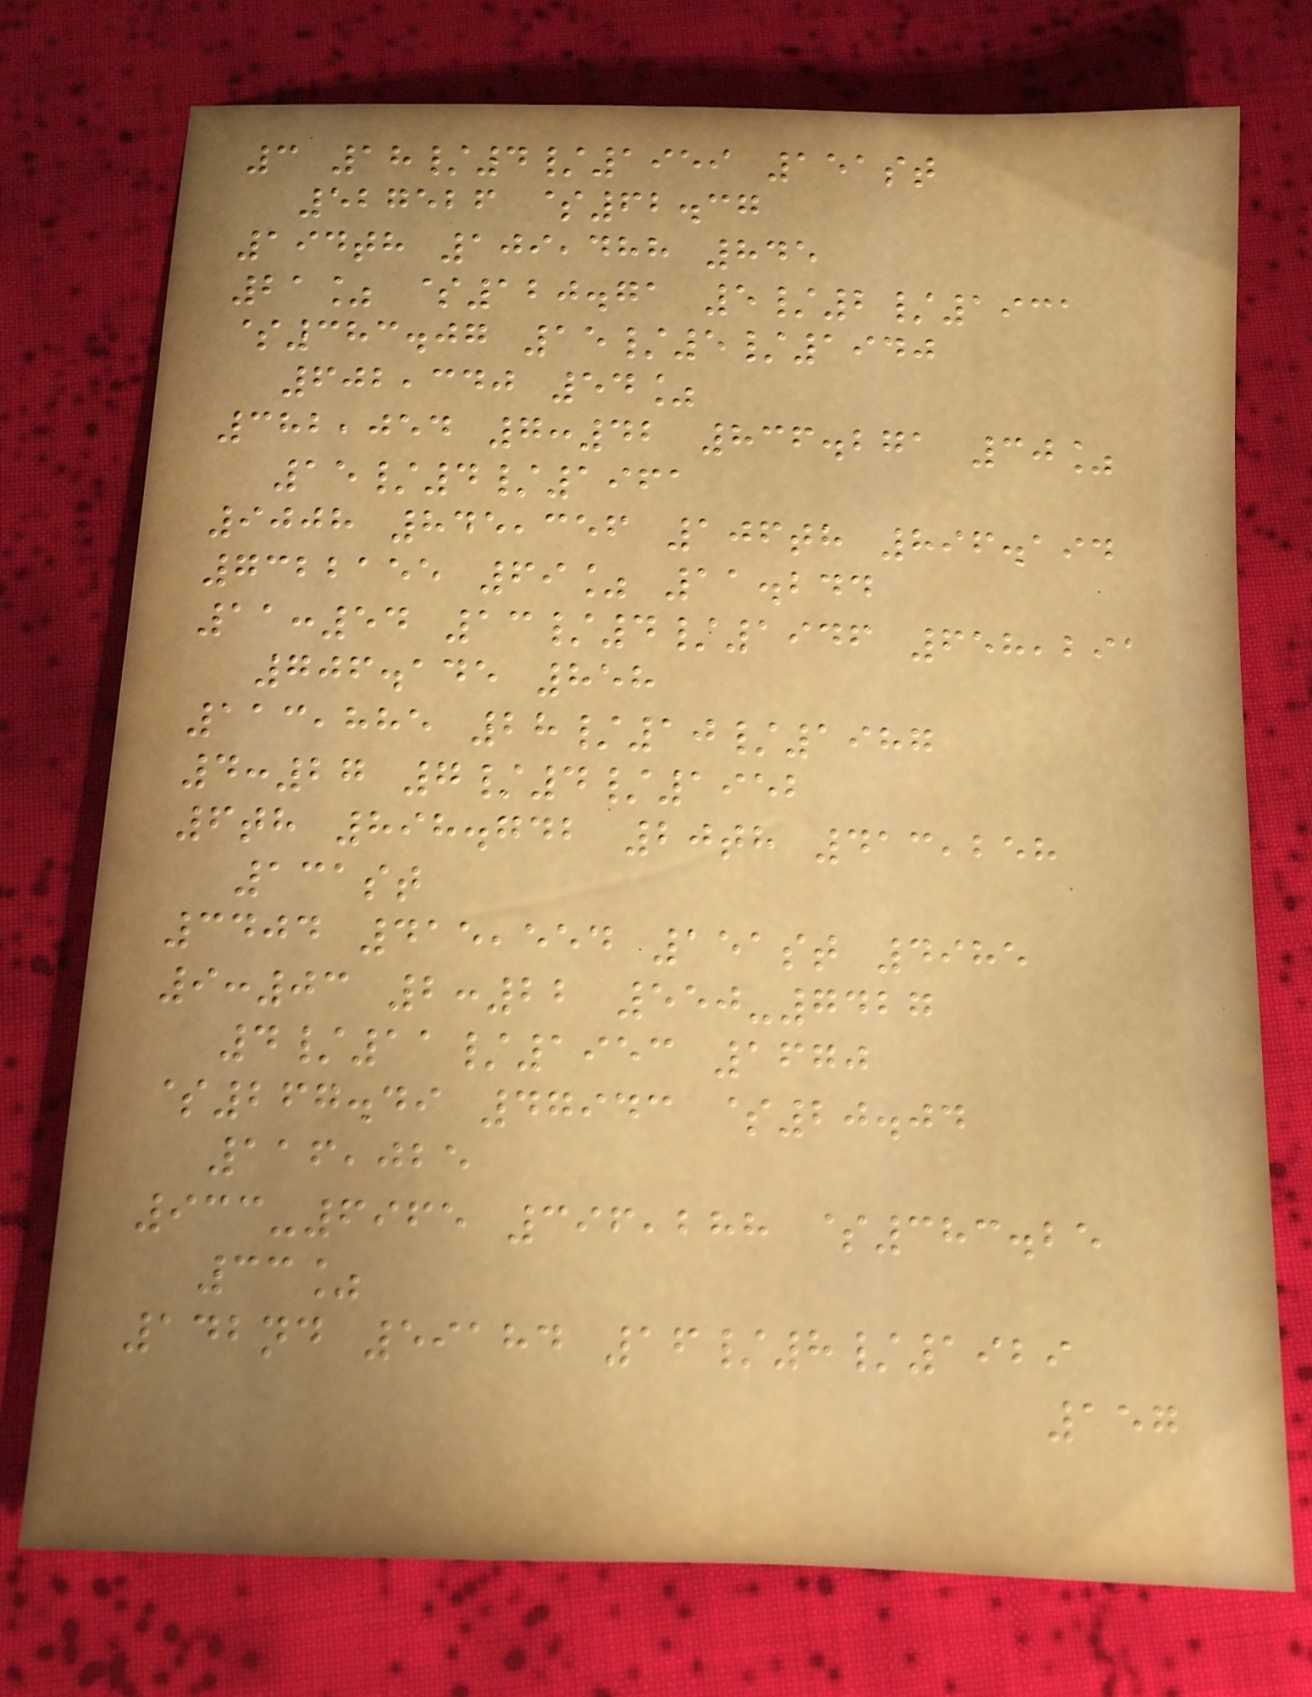3 18/4/1959 151st
527526 $62.37
194th 109,488 845
21% $120.71 5/2/1931
$383.07 15/5/1940
602,340 54%
382,054 7:42 836.271 30%
15/4/1961
9008 845,356 106th 896.194
7322155 69% 11.244
11:54 13/4/1946 658,291
706.145 858
113,885 28/10/1987
4:27 7/4/1952
6th 898.742 20th 413,258
131st
3404 415,554 151st 4985
9:03 2:22 550-7427
4/11/1953 1670
$267.49 47943 $20.04
116,025
933-6965 396,288 $383.25
33%
142nd 59184 16/8/1929
157
